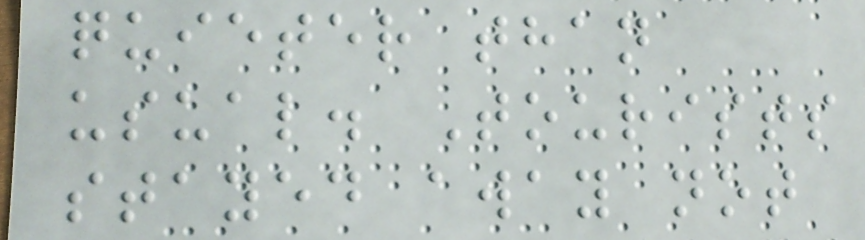quieter than
usual. Tourists
stayed away not
